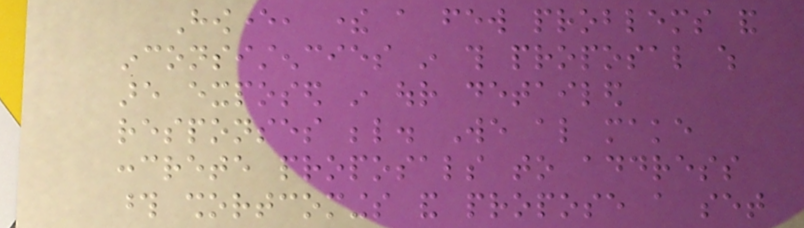However, there a few problems and
inconsistencies in this proposal which
are exposed in our detailed
responses below. We also make
concrete proposals to address
those shortcomings and propose a set
